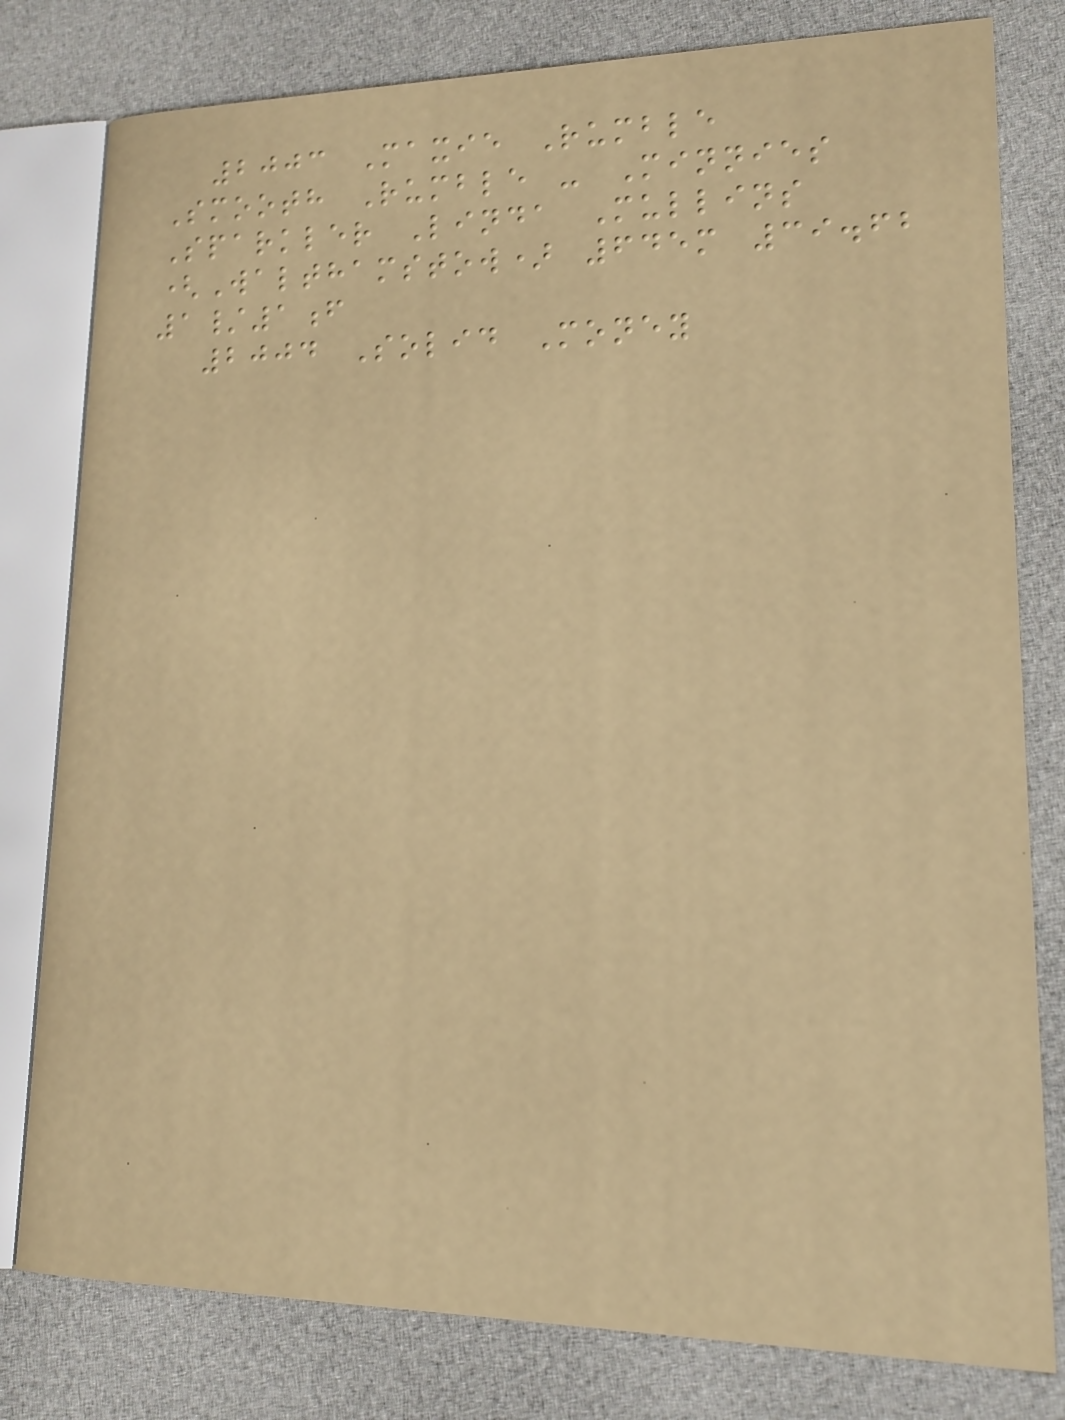2003 Maxie Rumble
Smooth Rumble - Minnies
Sparkler Linda Mullins
(Walthamstow) 645m 39.62
1/1f
2004 Solid Money
